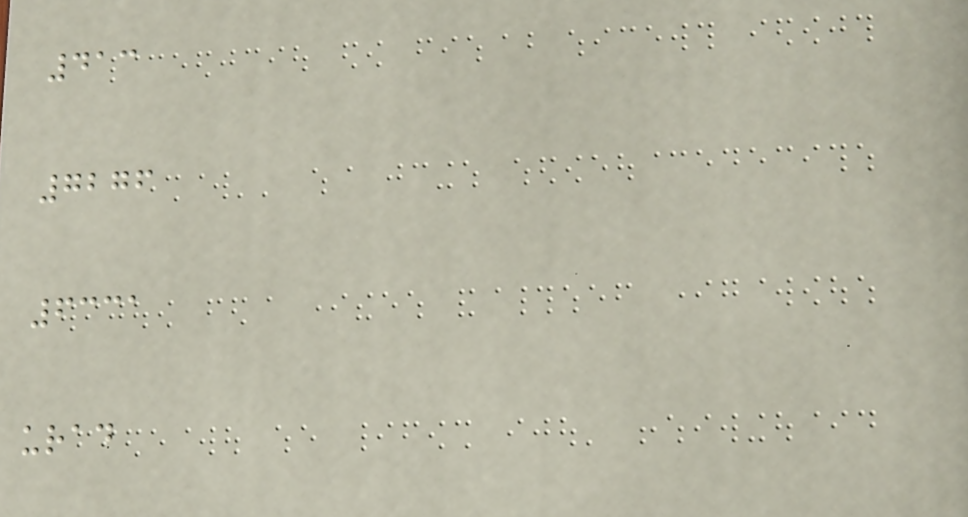413
7276
6331
urad
